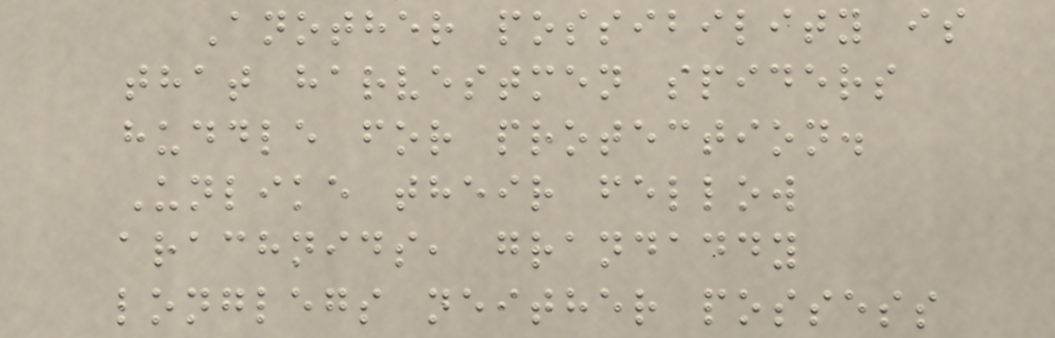Another possibility is
that harvestmen spiders
huddle for protection.
Unlike their fellow
arachnids, grandaddy
longlegs neither possess
